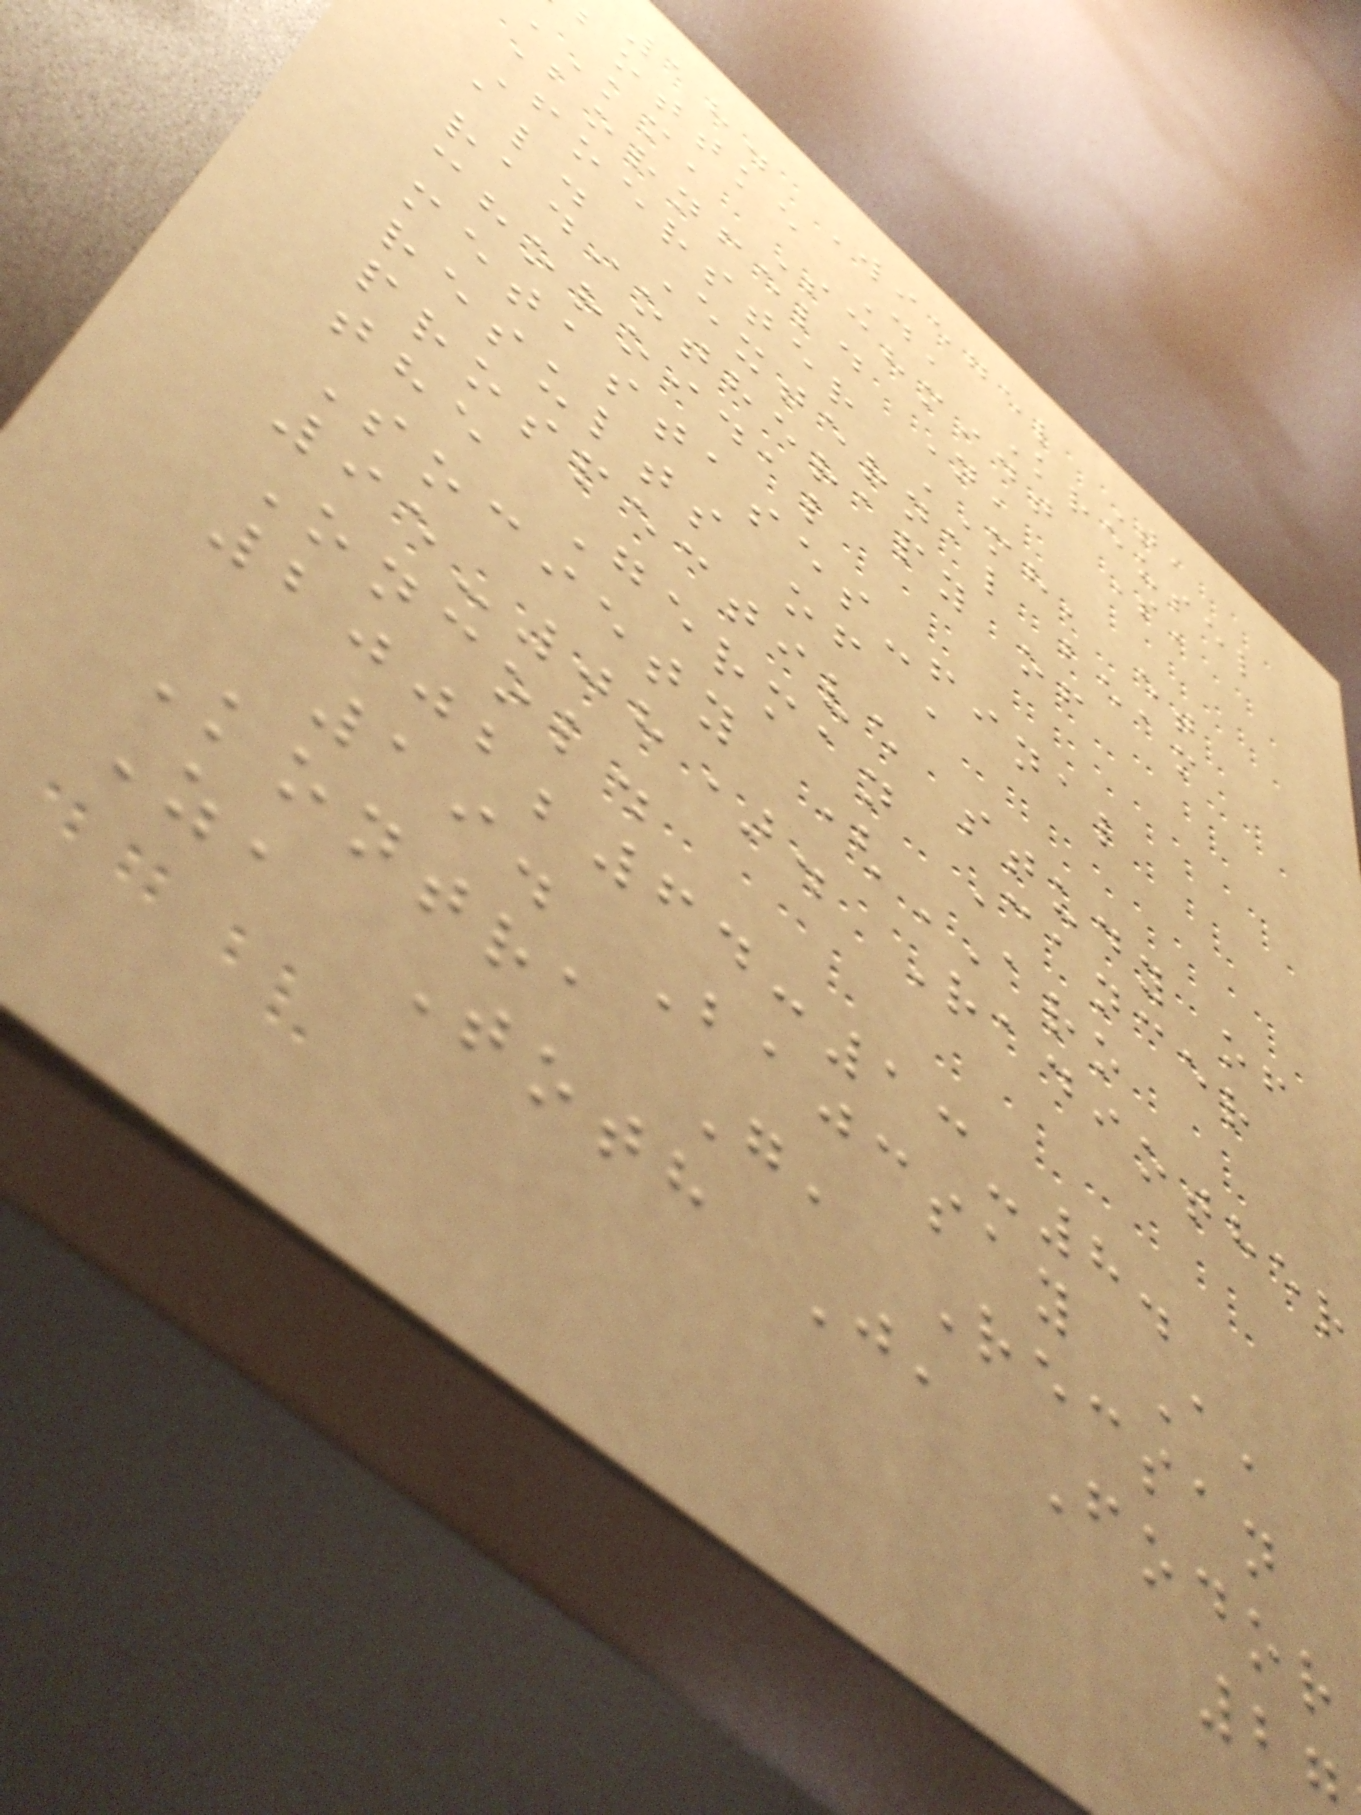18. Wiegel T,
bottke D, Kreusel
km, Schmidt S,
Bornfeld N,
Foerster MH, et
al. External beam
radiotherapy of
choroidal
metastases-final
results of a
prospective study of
the German Cancer
Society (ARO
95-08). Radiother
Oncol.
2002;64:13-8.
19. Bajcsay A,
Kontra G, Recsan
Z, Toth J, Fodor
